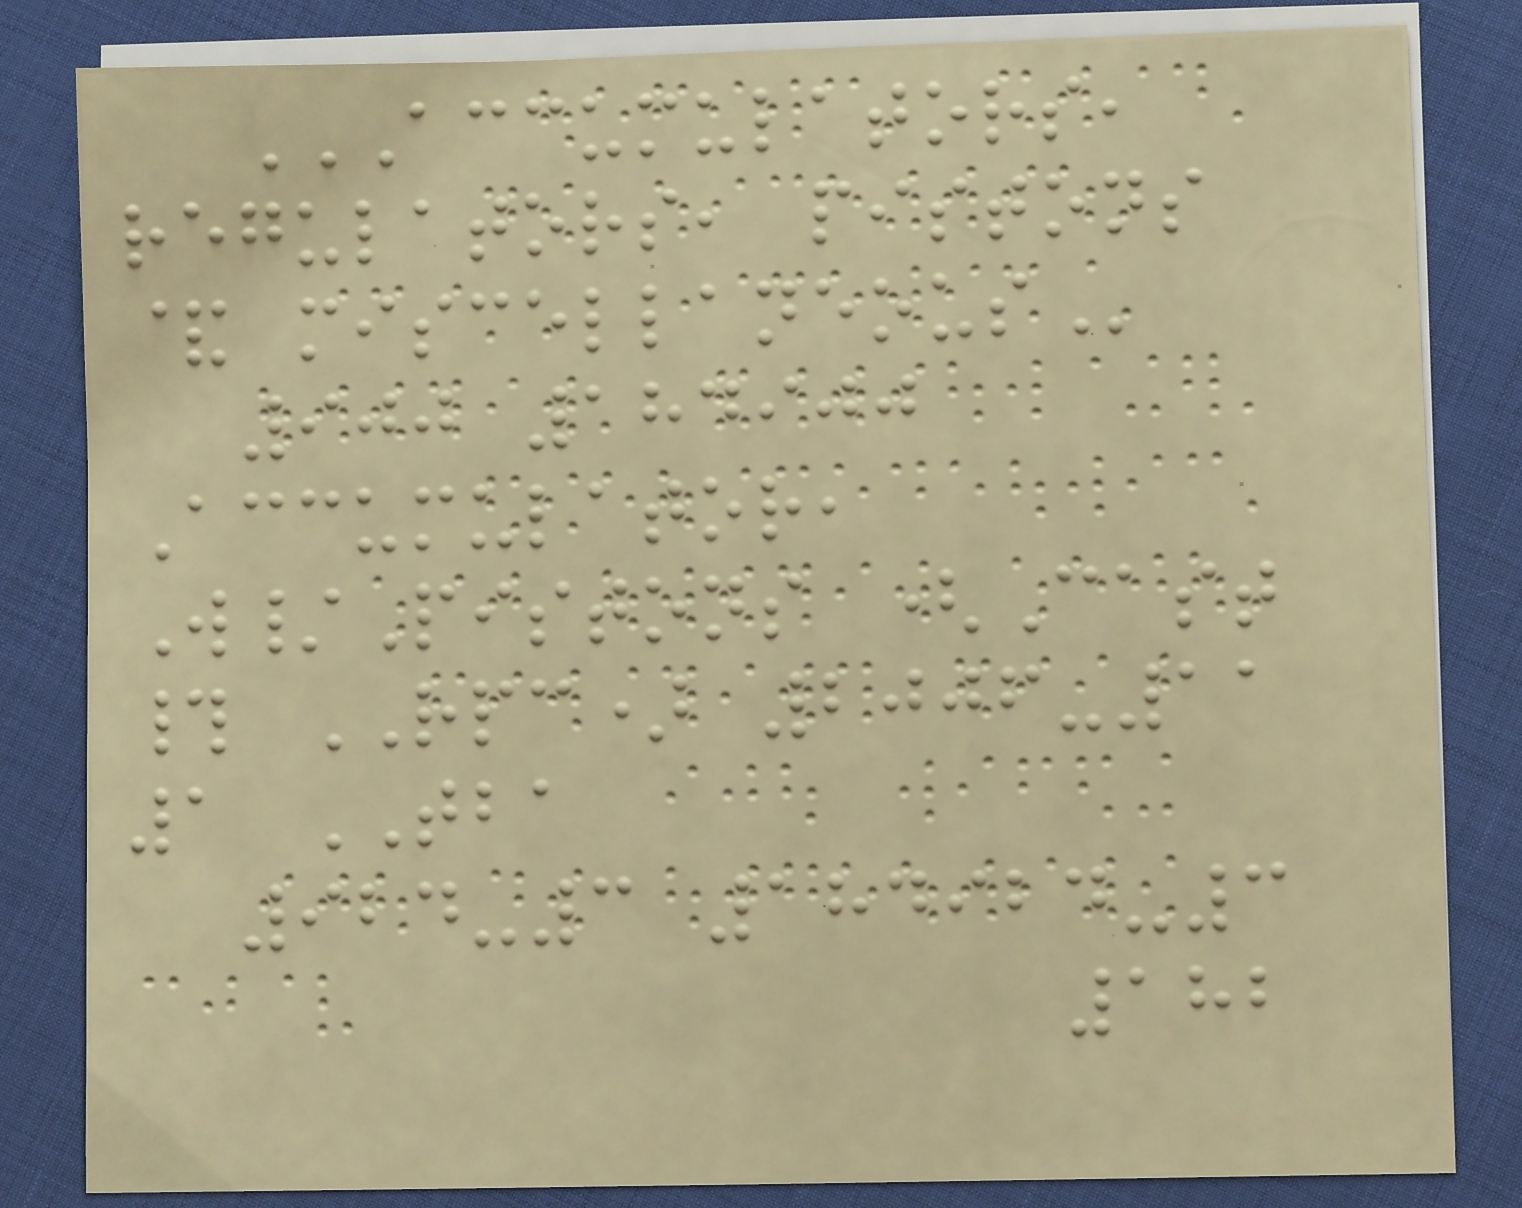ACCUMULATORS,
REGULATORS, PISTONS
& MISCELLANEOUS
900 184900
Accumulator,
W/Pistons (Cast
# RPC) 2006-11
1 TBA
924-3 184924-3
182
